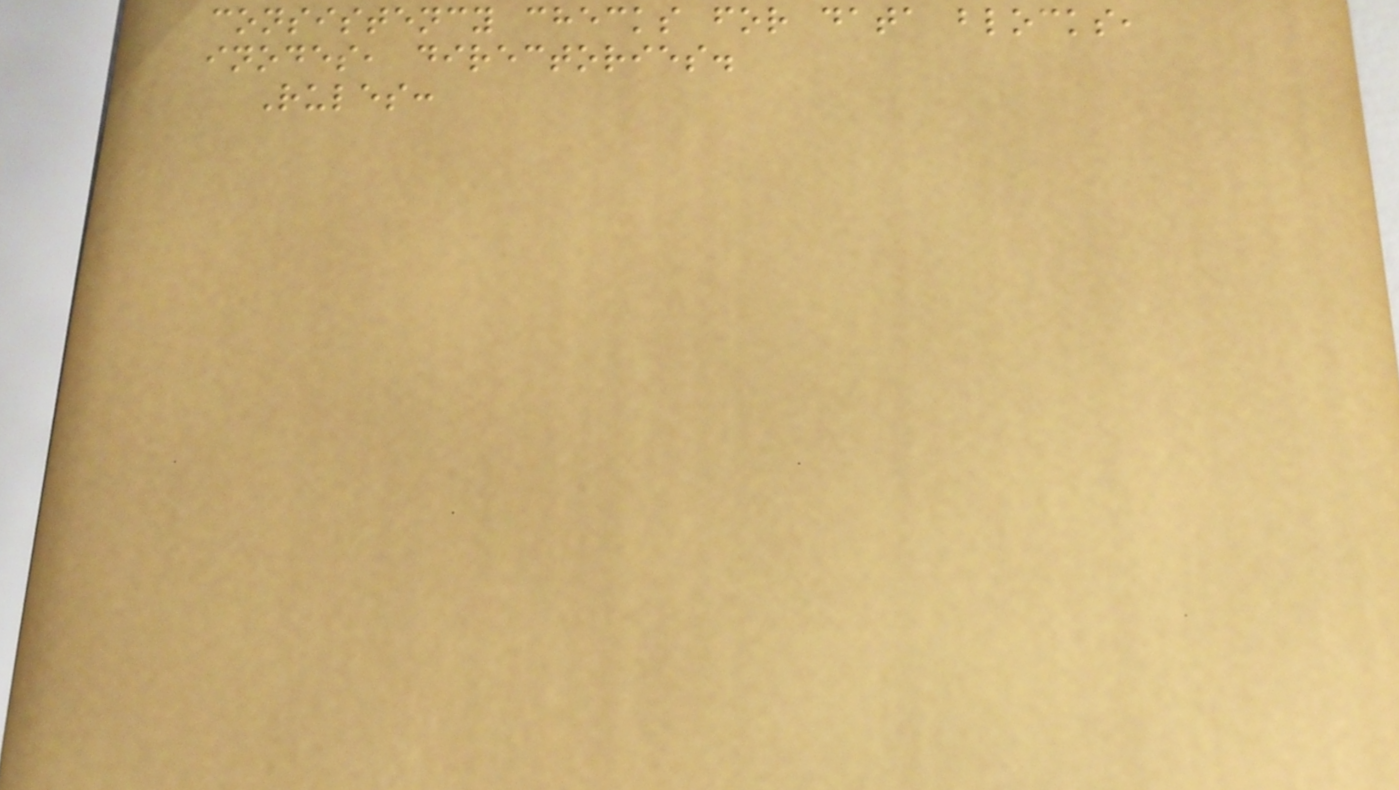consistency checks for data blocks,
inodes, directories.
Rules:
